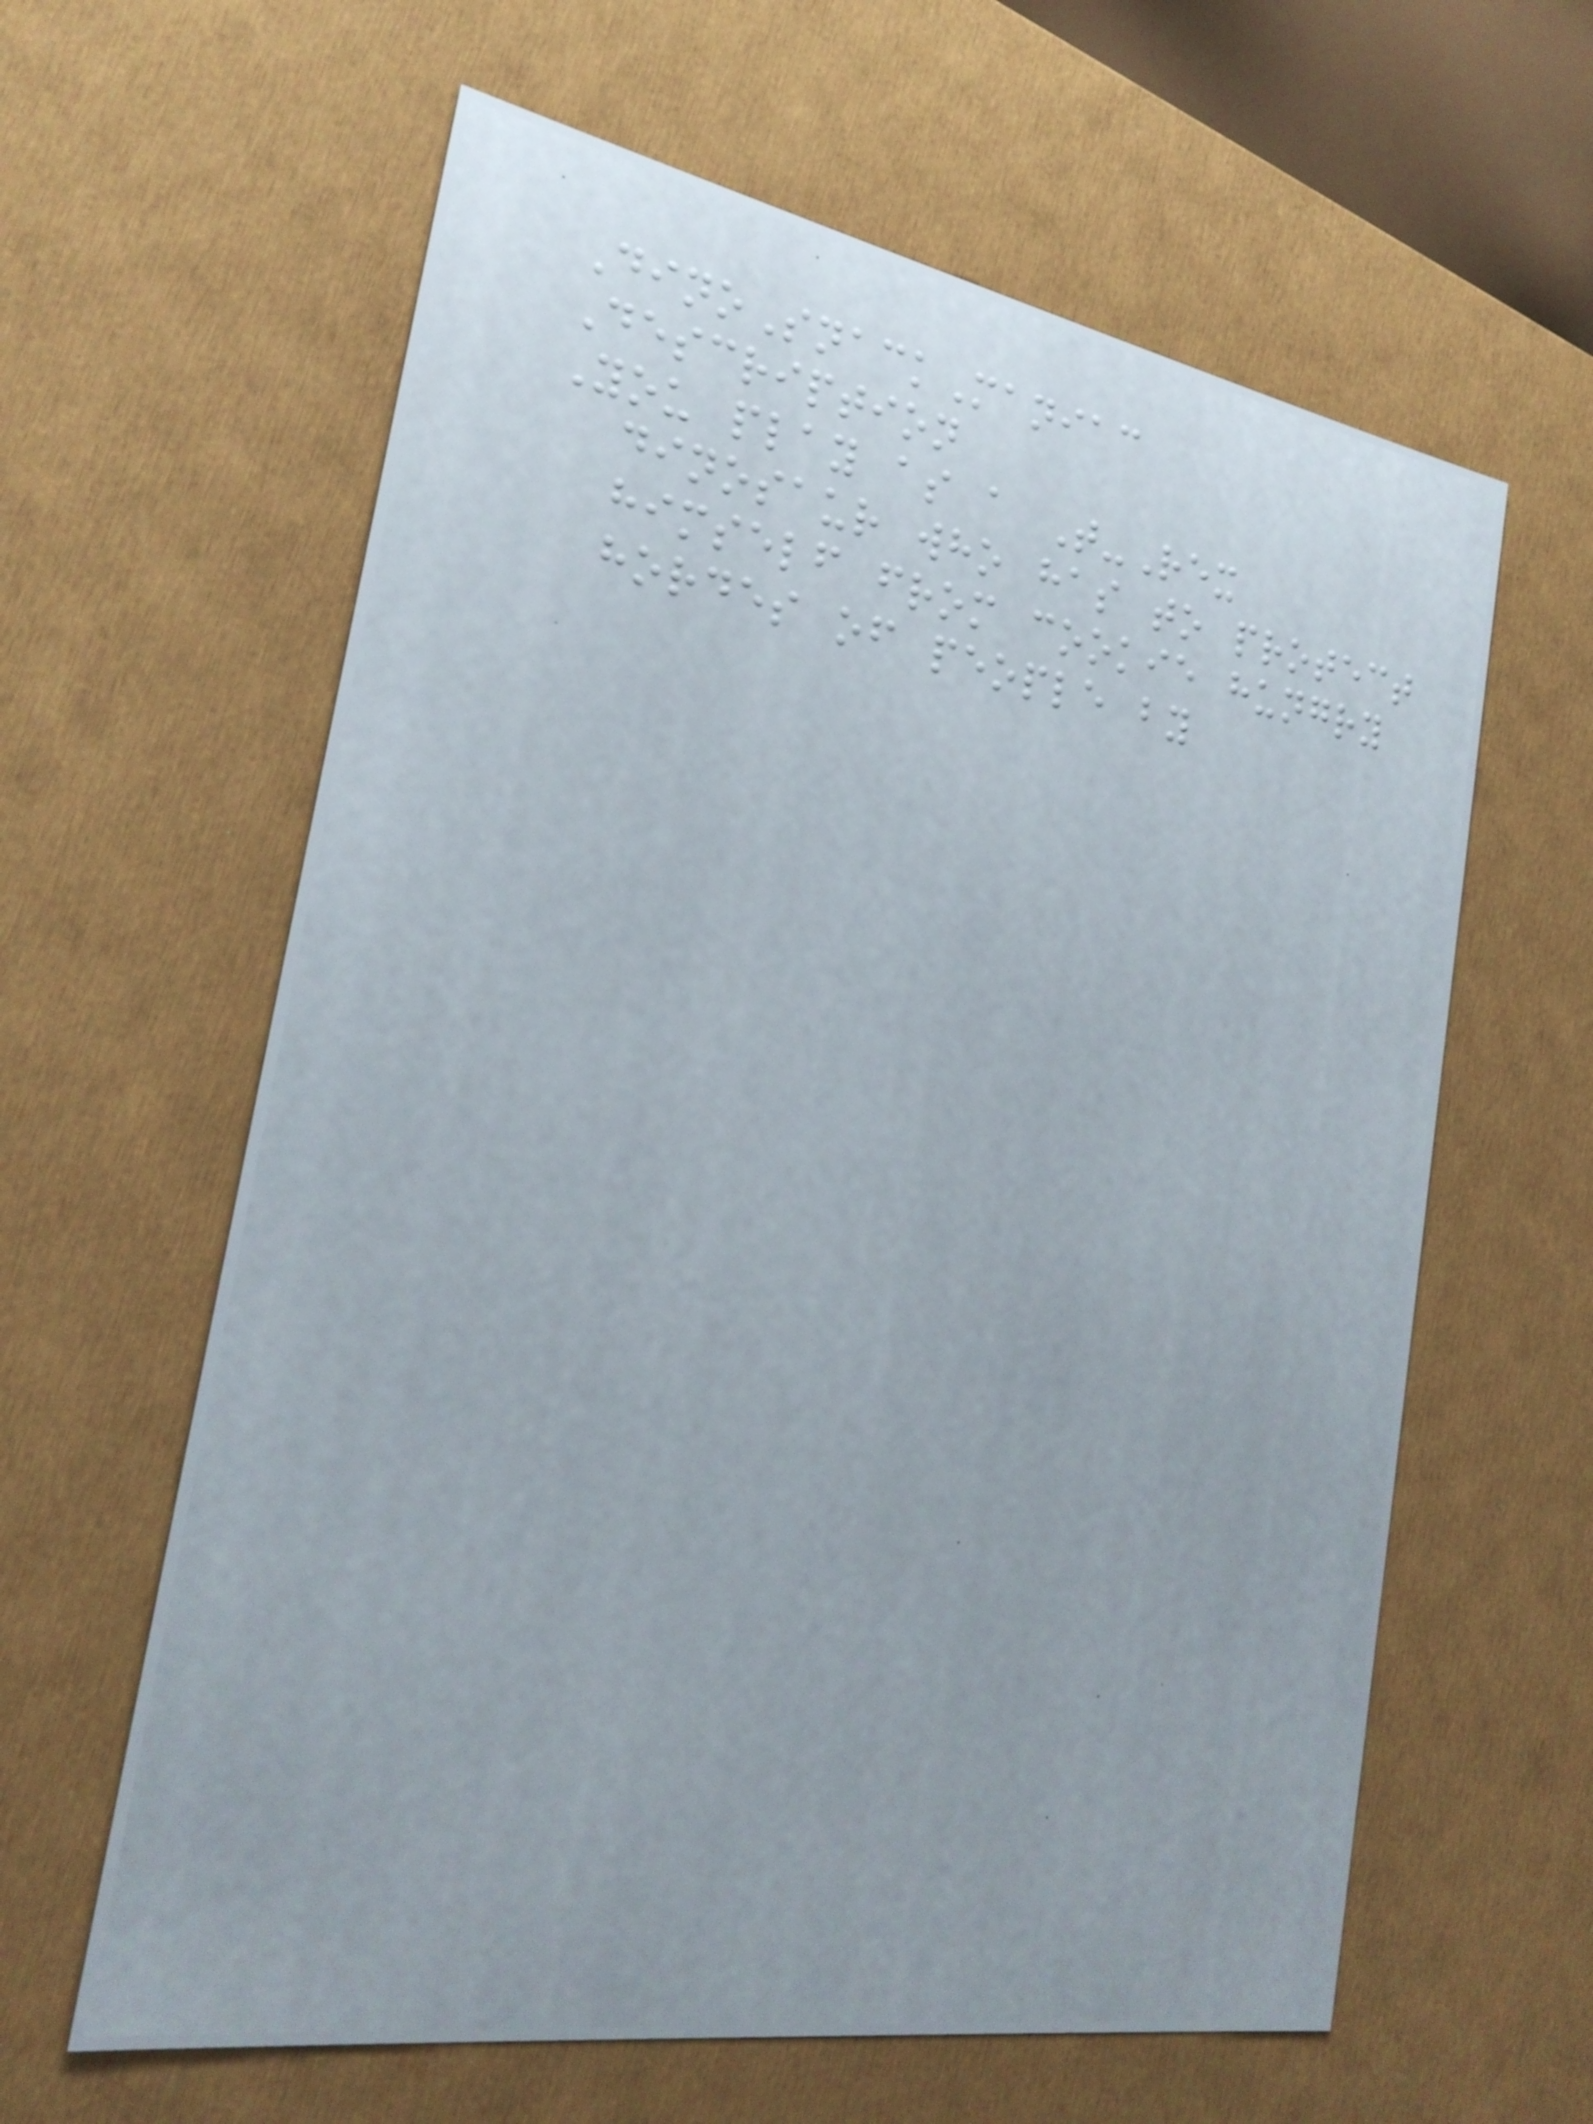DinoSnackManiac
Description
You play as a T-Rex
dinosaur who has to protect
himself from cookie hungry
hordes of people by
